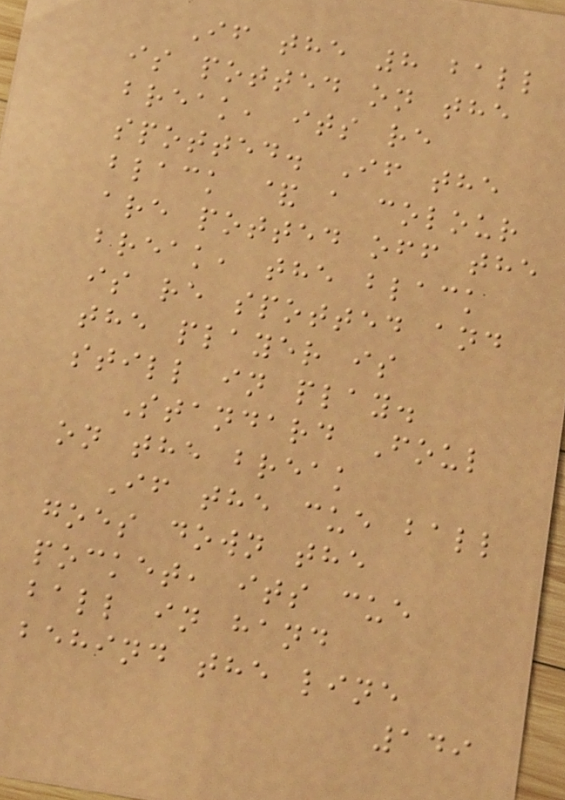If the 8 ball
is potted on the
break, its re
spotted. If the
black & a colour
are potted off the
break, the black
is re spotted and
the player is
still in play.
Standard Foul
on the break
If the cue ball
goes down the
pocket, its cue
ball in hand
behind the line
149
